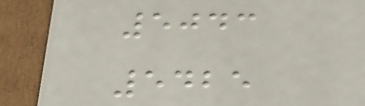5043
5425
